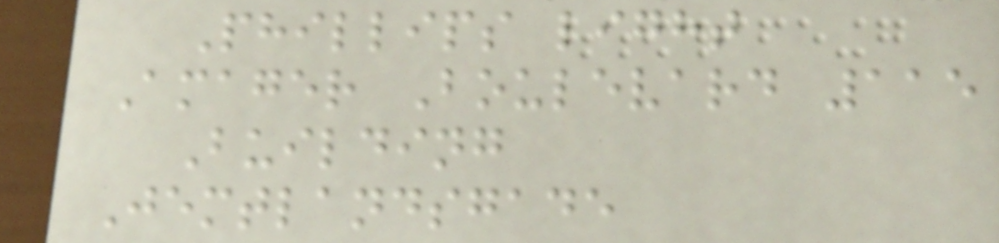Phillips light
Amager Boulevard 115
Building
Jemtlandsgade
